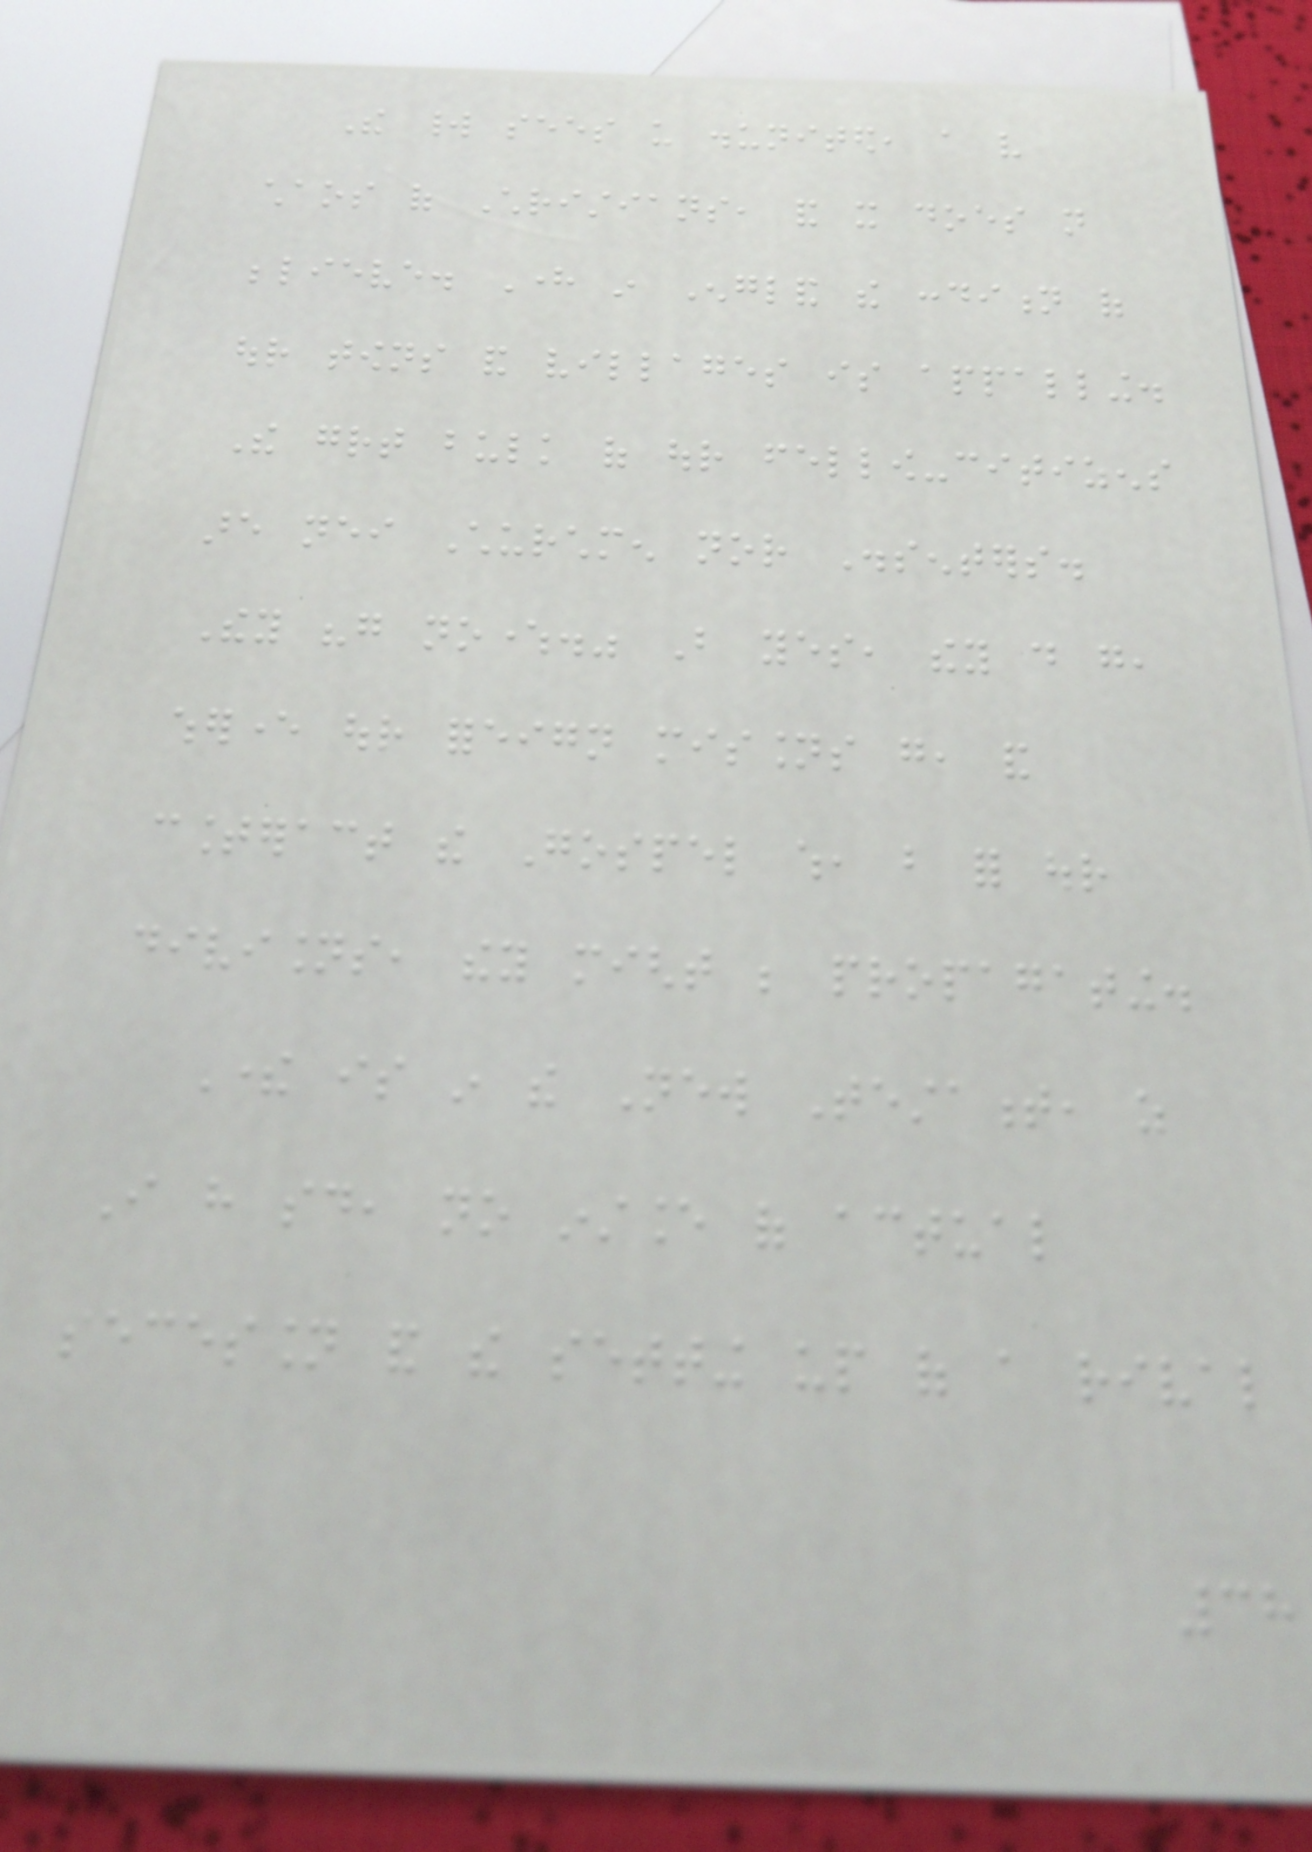The world sees us disunited, a very
chaos of Christians, and it does not
believe. Here in England the condition of
our towns and villages is appalling.
The great bulk of our fellow-citizens
are neither Churchmen nor Dissenters.
They "go nowhere." But yes, they do go,
wherever our foreign missions go, and
counteract the Gospel which, but for our
divisions, they might be propagating.
There is in the New Testament, as
I have said, no instance of actual
secession and the setting up of a rival
38
